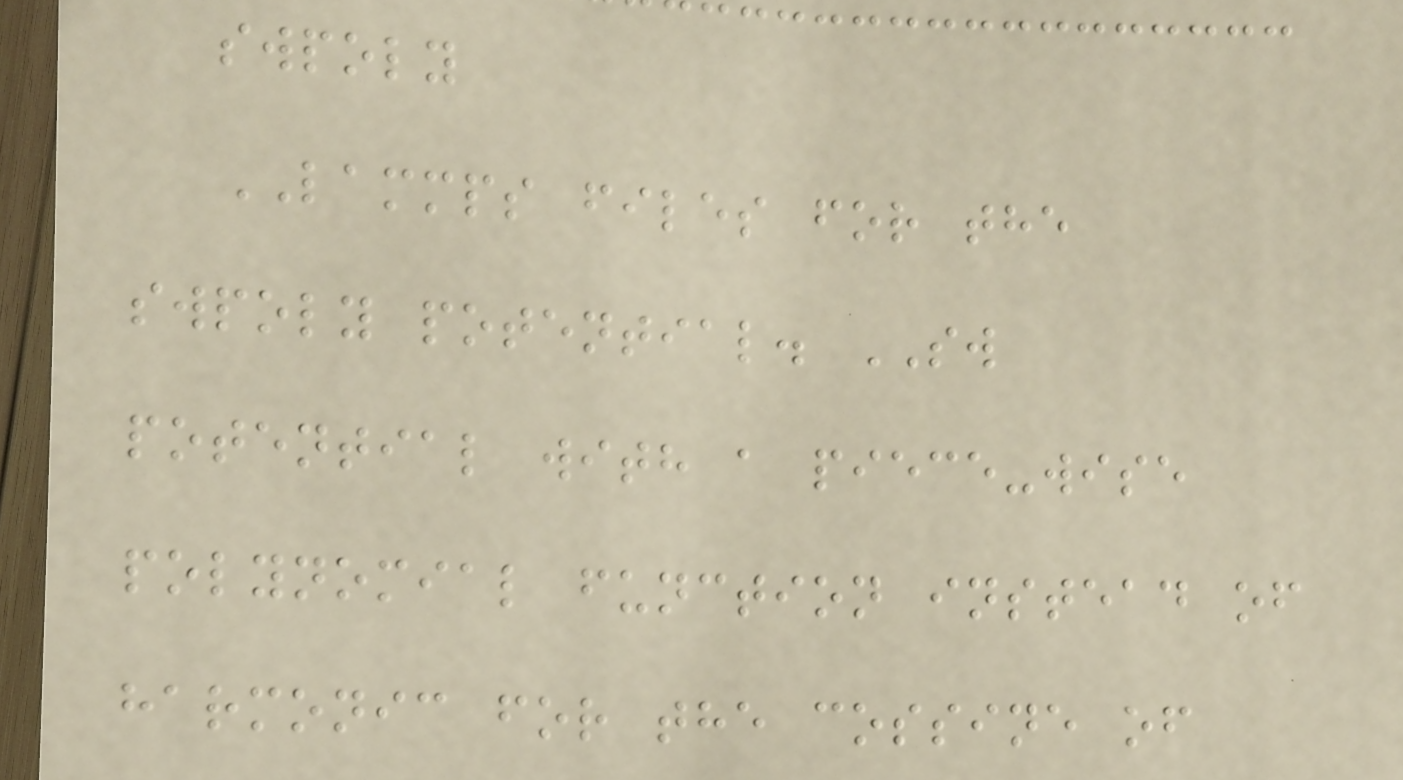swpoly
LAMMPS files for the
swpoly potential. SW
potential with a piece-wise
polynomial function instead of
harmonic for the cossine of
